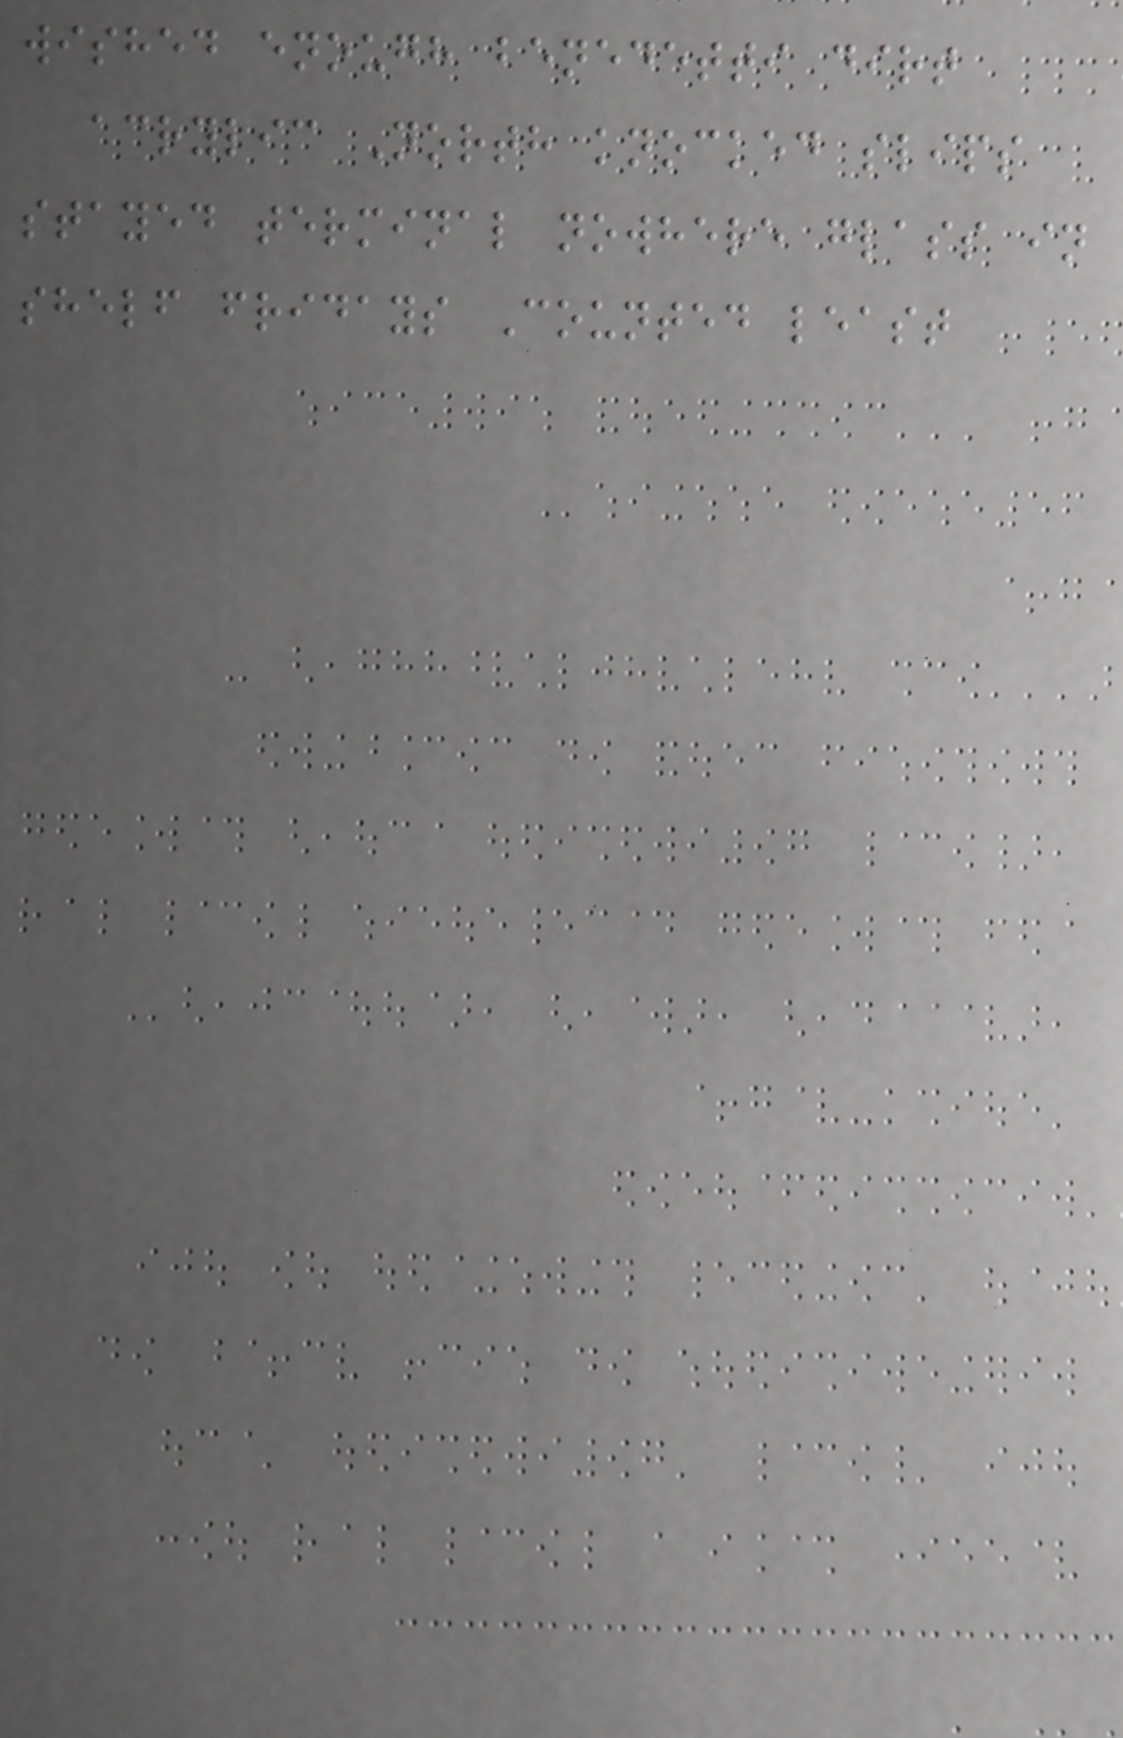wished enough benedetti dirt
acrylic North knocked slips
stayed terminal nowhere glass in
shelf fridays Counted least
